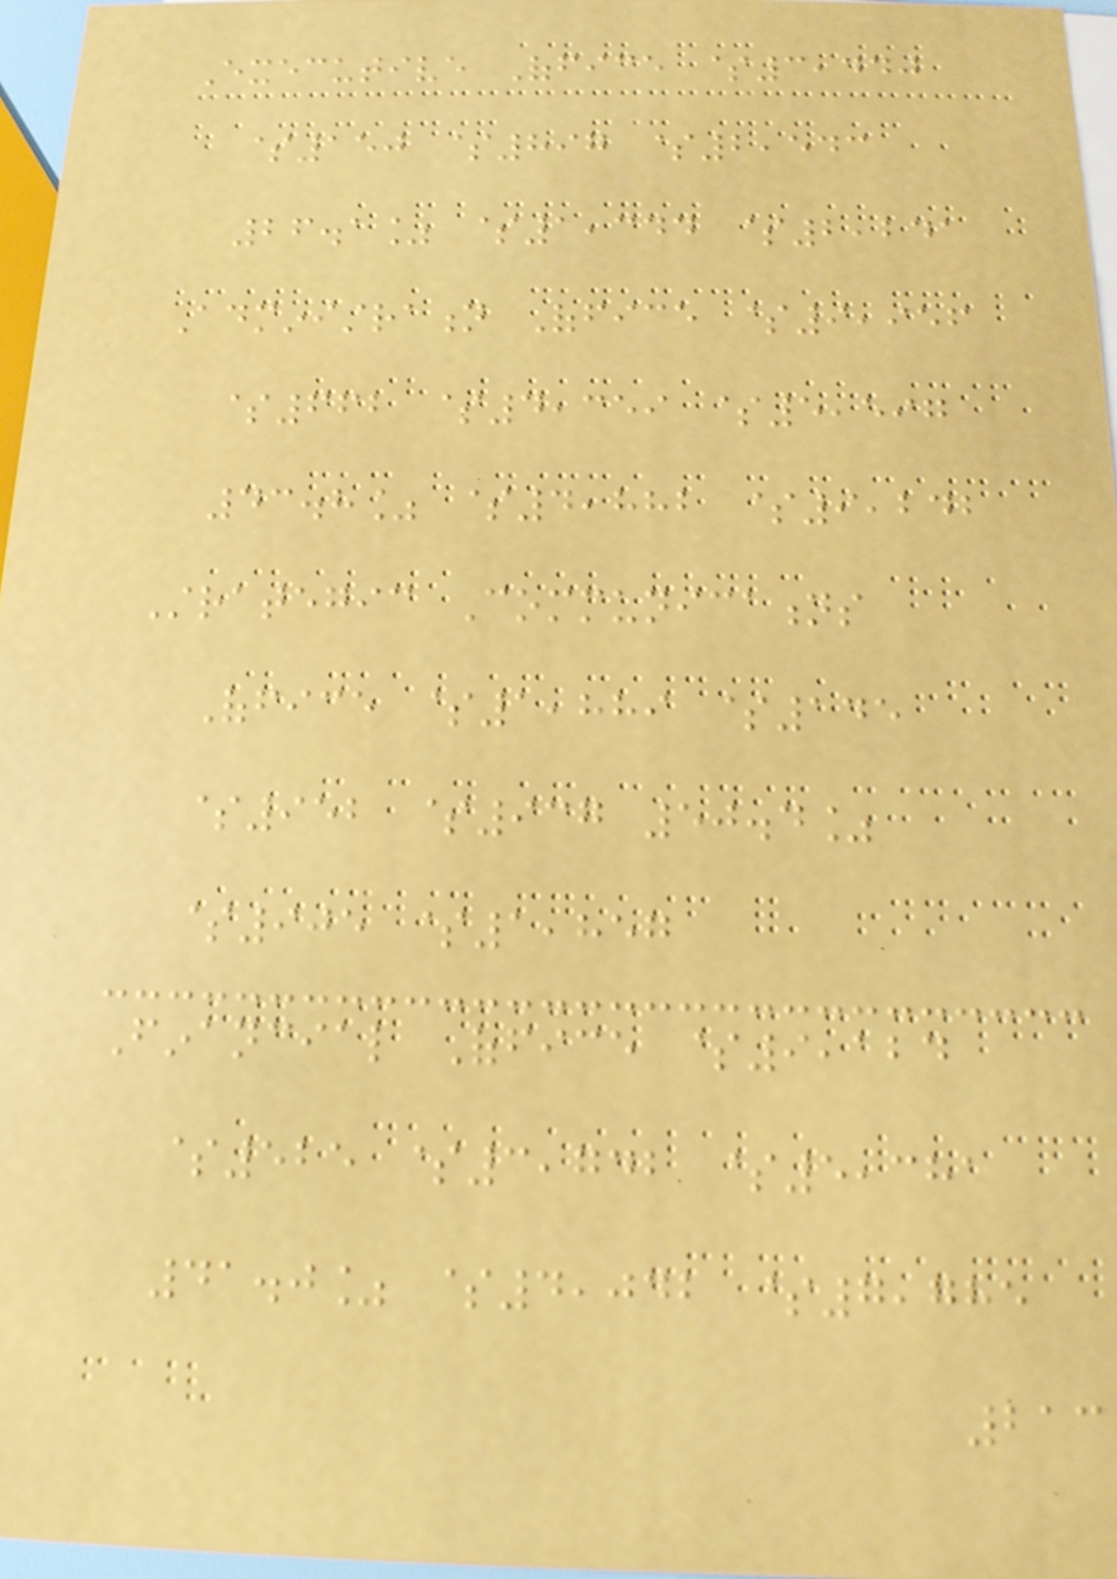Executive Office $3,440
$150 $897 $2,543
26.1% $1,344 $2,241
Administration Office $9,956
$662 $4,359 $5,597
43.8% $4,882 $9,242
Strategic Communications
Office $1,889 $145
$952 $937 50.4%
$905 $1,857
Financial Office $9,124
$525 $3,742 $5,381
41.0% $4,042 $7,785
213
